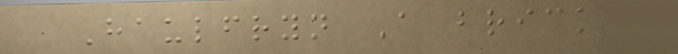Haulfryn A brick
